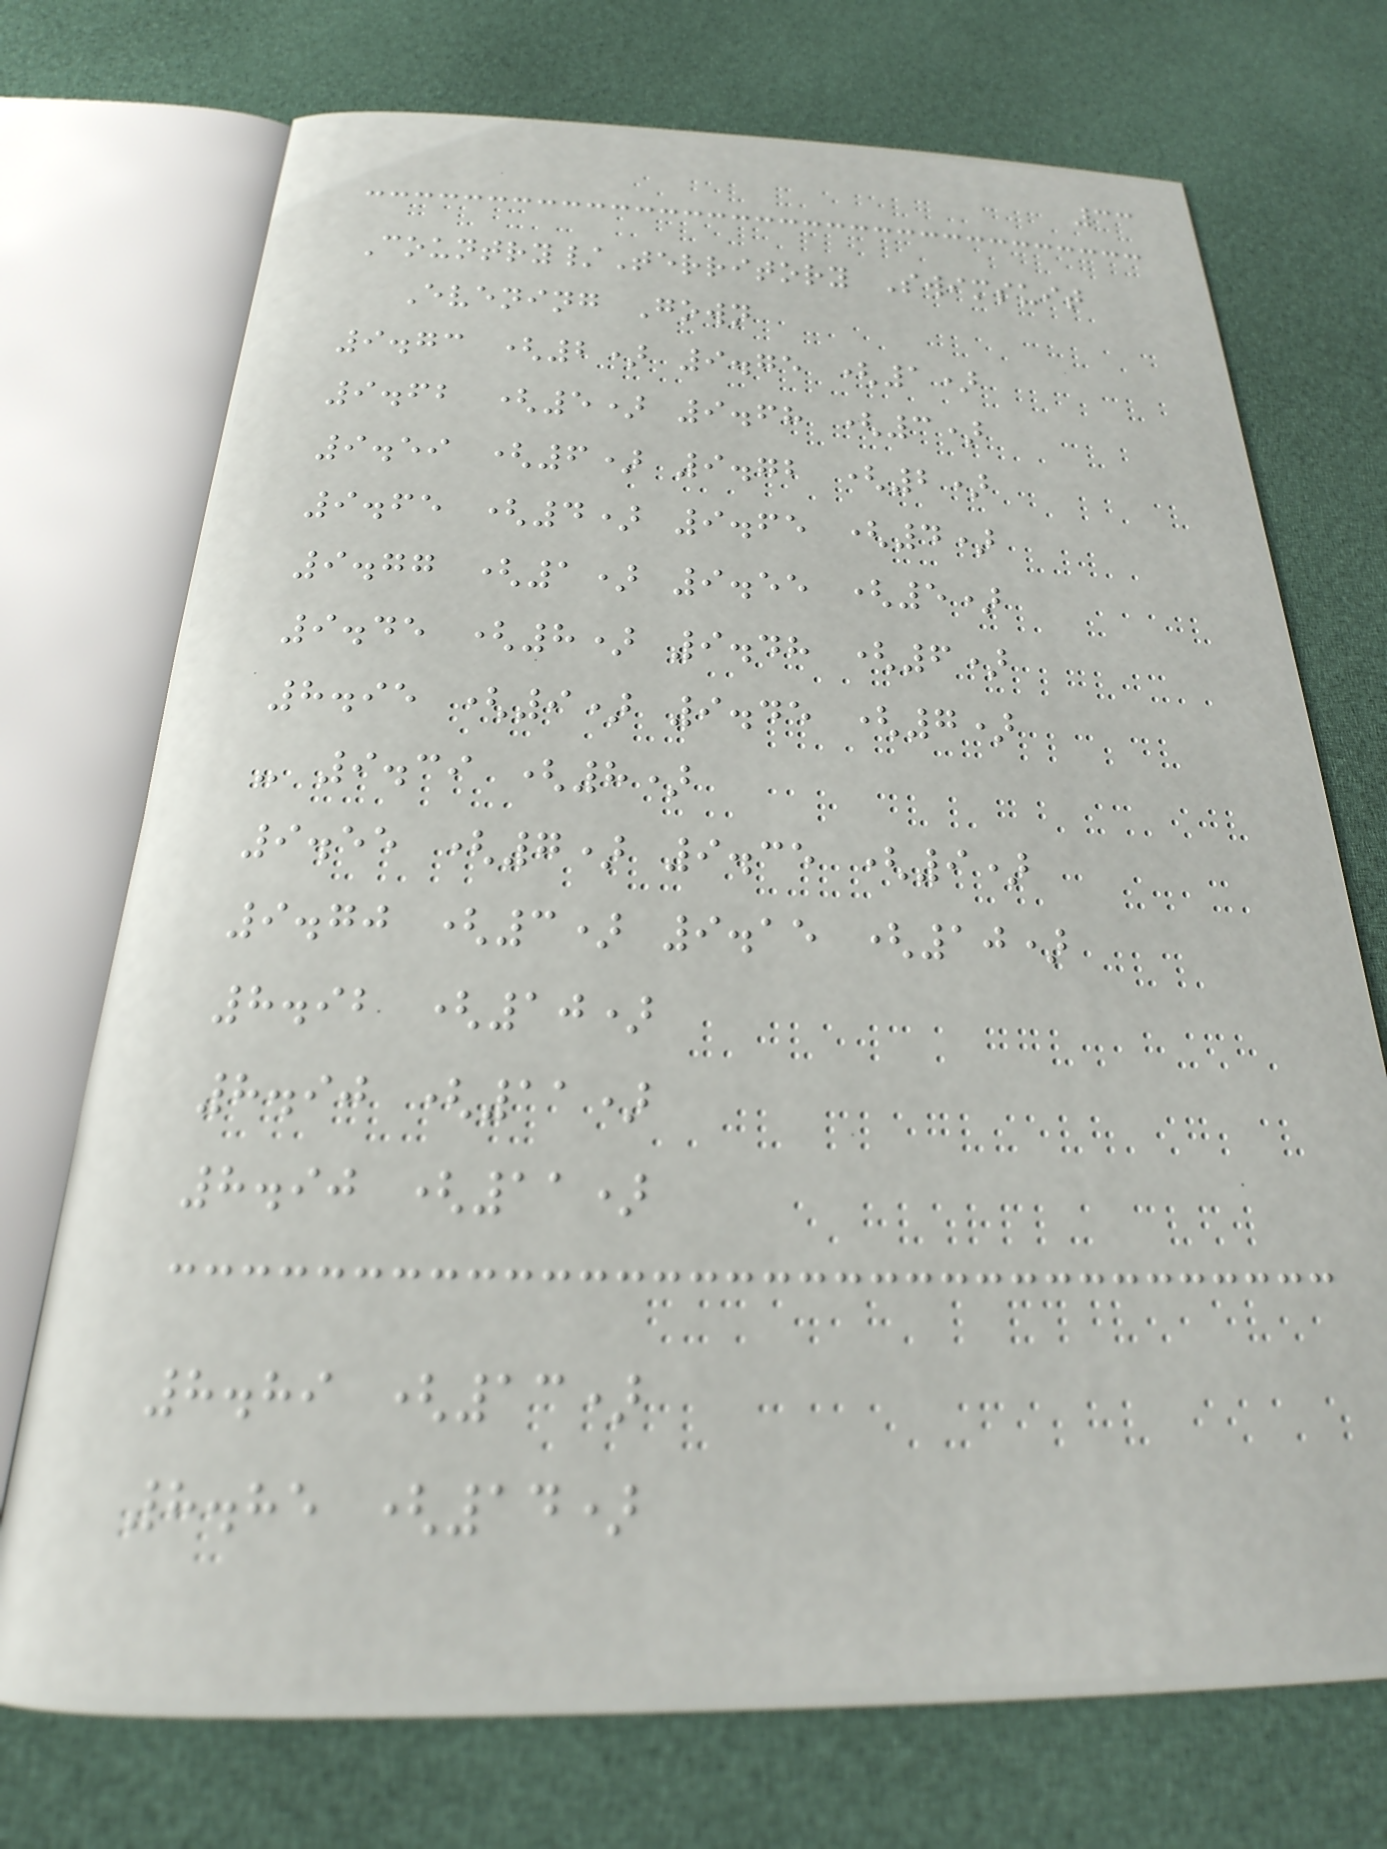33
Country/Territory Swimsuit
Evening Gown
9.73 (2) 9.75 (1)
9.62 (5) 9.68 (3)
9.59 (6) 9.72 (2)
9.65 (4) 9.65 (4)
9.77 (1) 9.55 (5)
9.45 (8) 9.48 (6)
8.95 (9) 9.45 (7)
- 9.39 (8)
9.55 (7) 9.35 (9)
9.70 (3) 9.15 (10)
8.92 (10)
8.90 (11)
8.90 (11)
8.89 (13)
8.85 (14)
